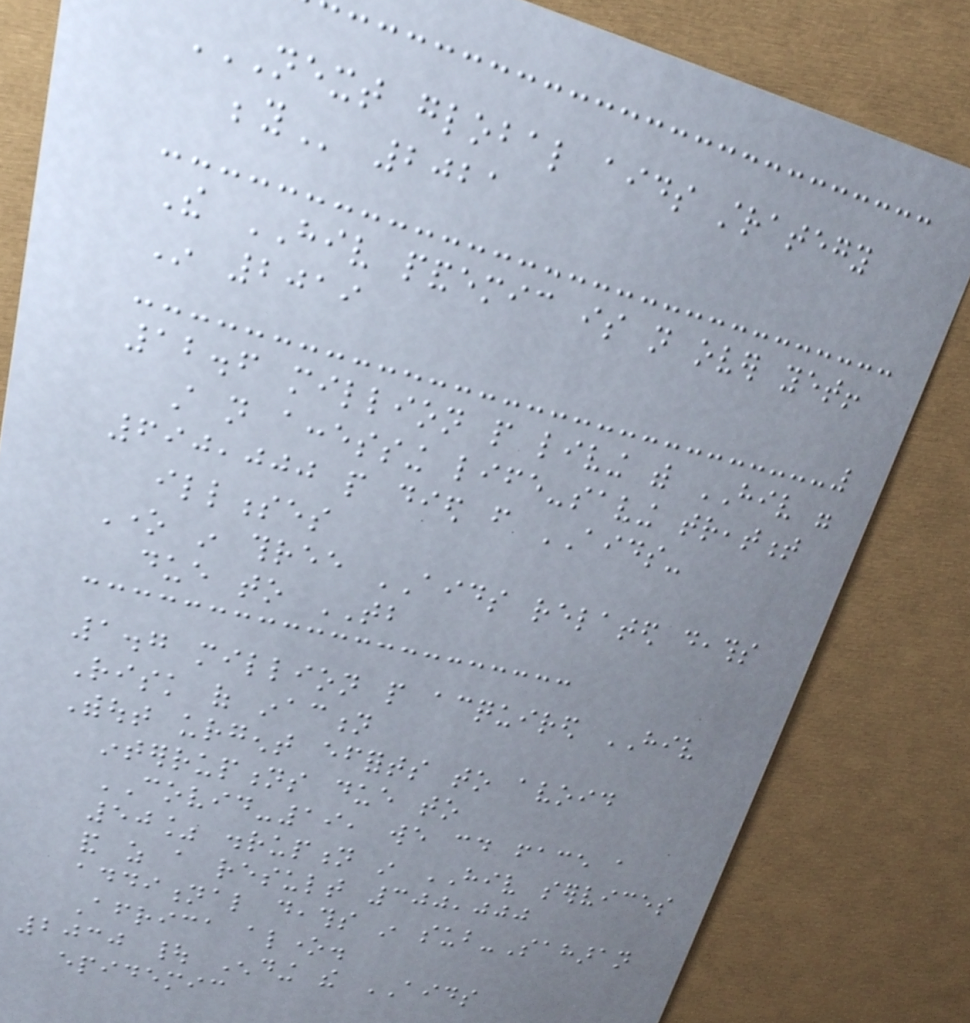NEXT GLOBAL AIDS STRATEGY
BEYOND 2021
The HIV pandemic is not over yet!
In 2019
12.6 million people living with HIV were
still not accessing life-saving treatment
690,000 people died from AIDS-
illnesses
One in three AIDS related deaths
due to TB
1.7 million people acquired HIV
Risk of inaction
Without urgent efforts to avoid
interruptions due to
COVID-19, we could face a
50% disruption in HIV services
and as a result 300,000
additional deaths in sub-Saharan
Africa alone.
2030 | Ending the AIDS
epidemic
